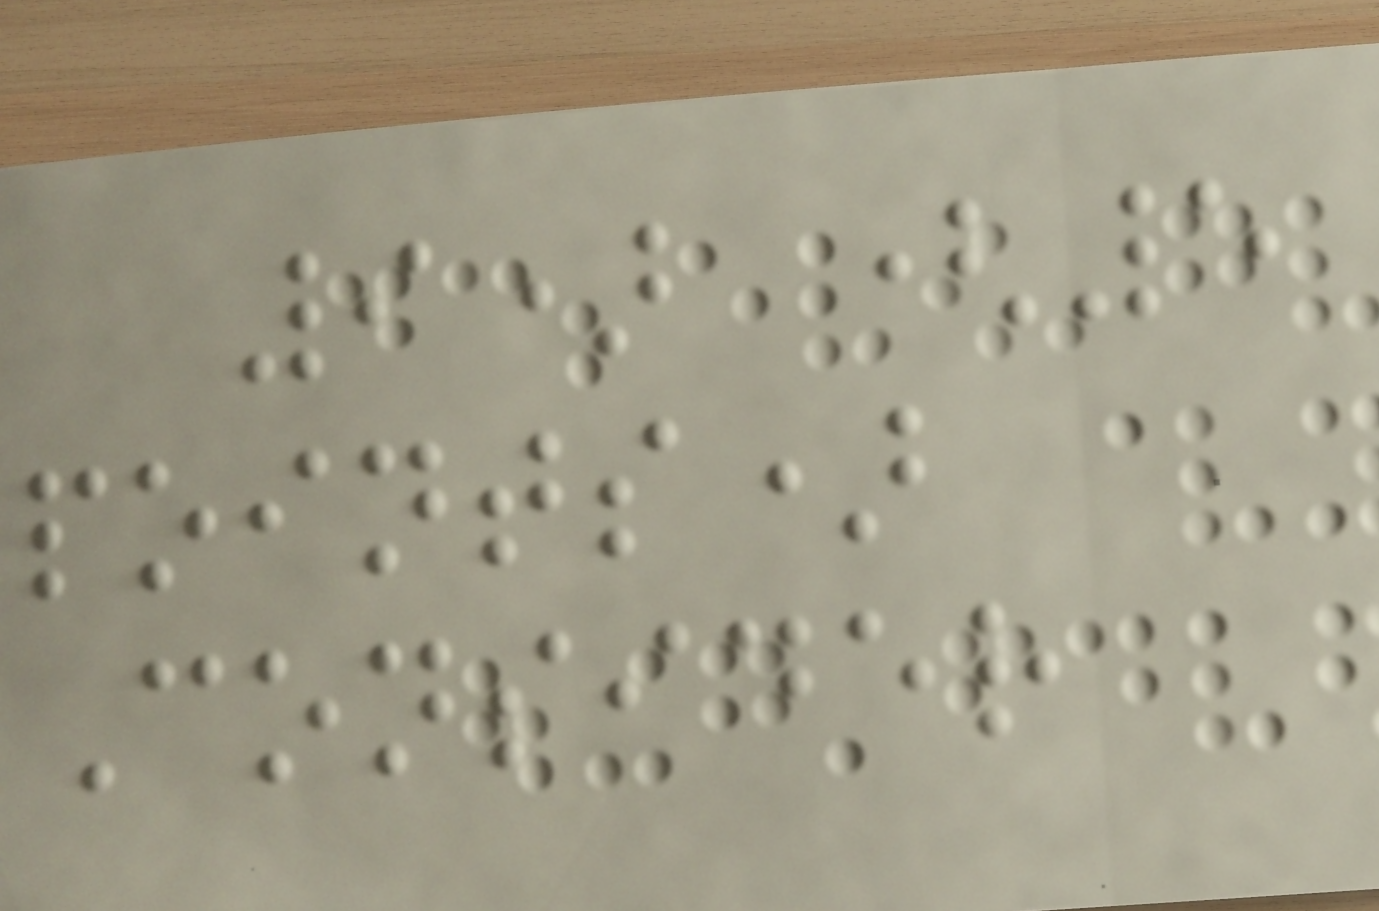9) (5
points)
Consider
